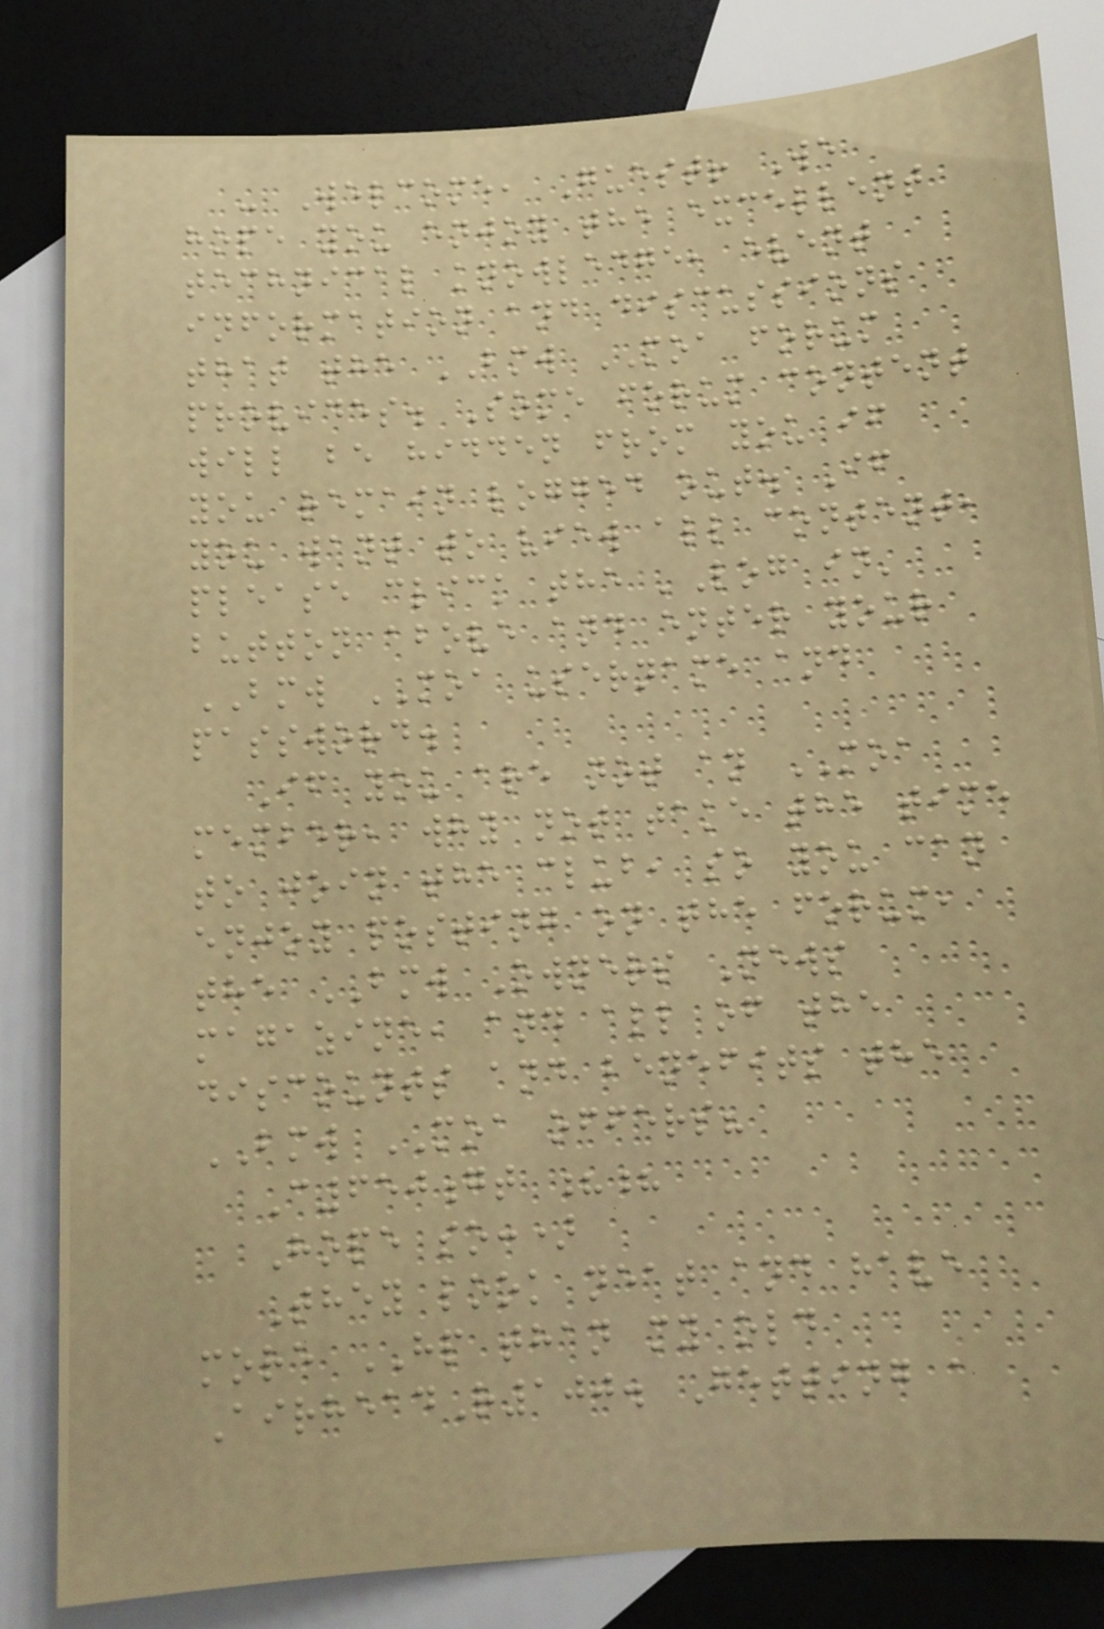- Welcome, Guest! We
hope you enjoy the excellent
technical knowledge, event
information and discussions
that the BMW MOA forum
provides. Some forum content
will be hidden from you if
you remain logged out. If
you want to view all content,
please click the 'Log in'
button above and enter your
BMW MOA username and
password.
If you are not an MOA
member, why not take the time
to join the club, so you can
enjoy posting on the forum,
the BMW Owners News
magazine, and all of the
discounts and benefits the
BMW MOA offers?
C650gt ??
Hope so:)
They look neat and have
more HP than my old
AirheadR100. Getting a
